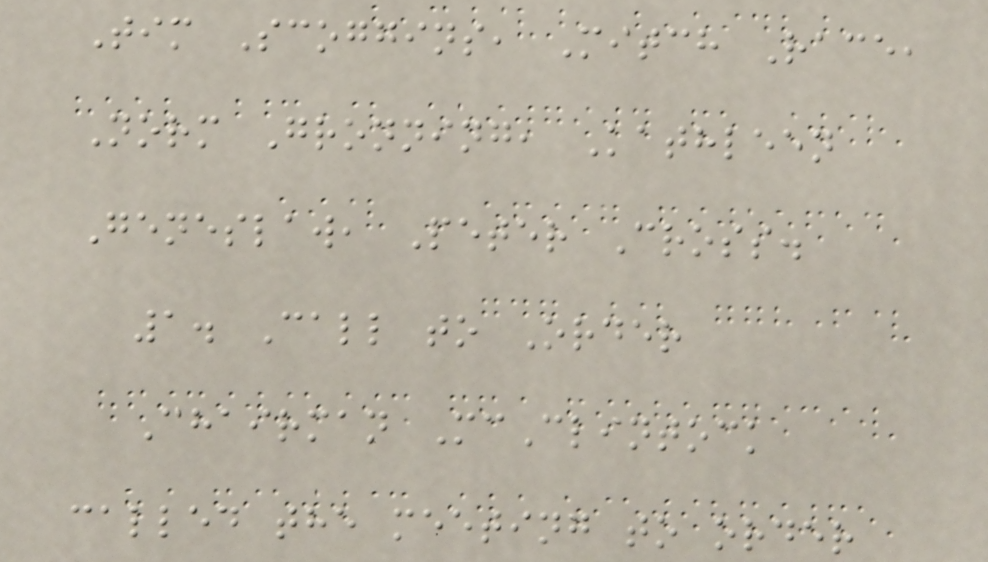Tim Scoggins, Mitch Race,
Norm Gronning, Kathleen
Geneslaw, Peter Cross.
1. Call to Order
Chairman McClintock
called the meeting to order
